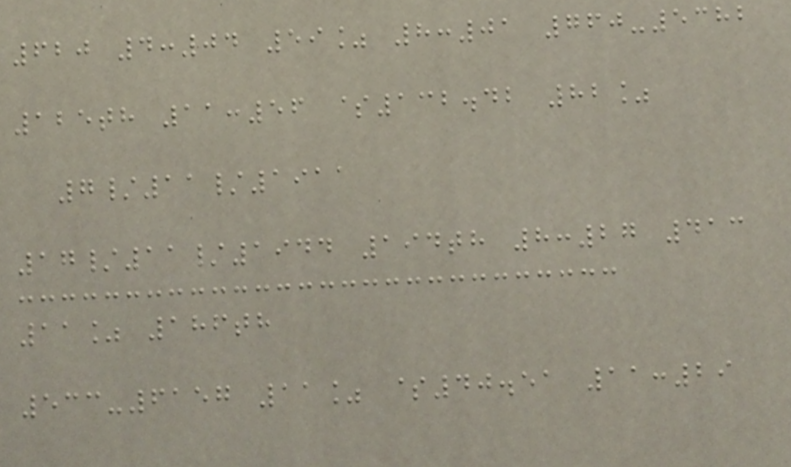620 4:04 59% 8:01 760-5382
125th 11:56 $132.42 82%
7/11/1911
17/11/1944 194th 8:27 413
11% 186th
533-6157 11% $40.51 11:29
